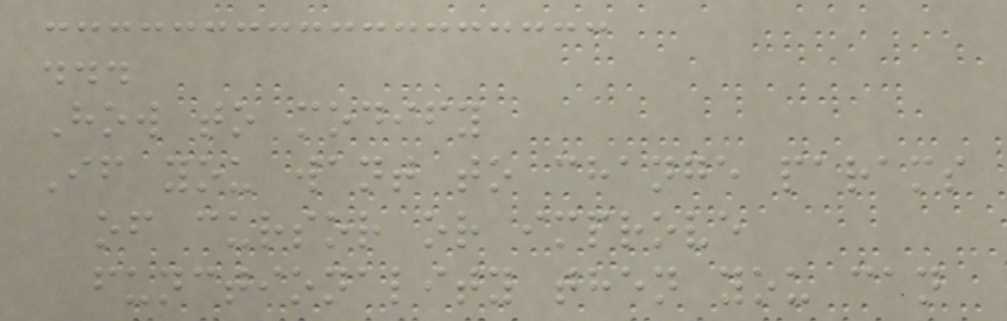...
How to modify
If you want to change params
of cursor or improve
functionality then you can
